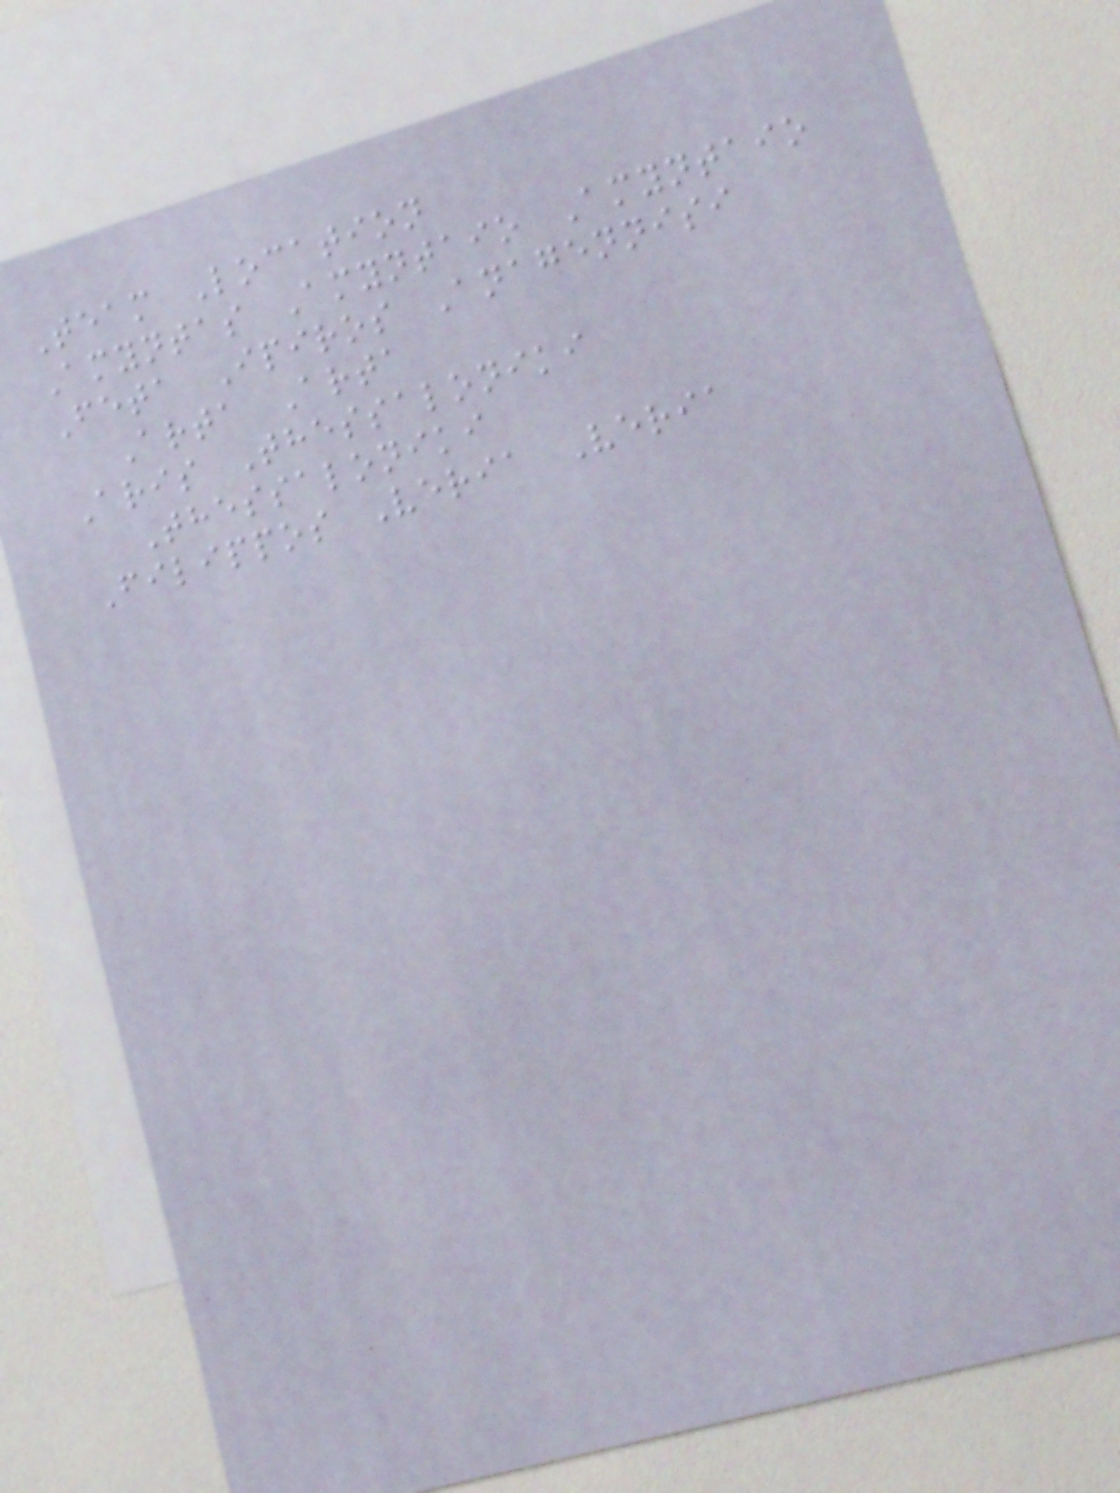Team Location
Amyntas Amyntaio Amyntaio
Feta Ipiros Anagennisi
Arta Arta
Aris Thessaloniki
Thessaloniki
Filippos Veria Veria
